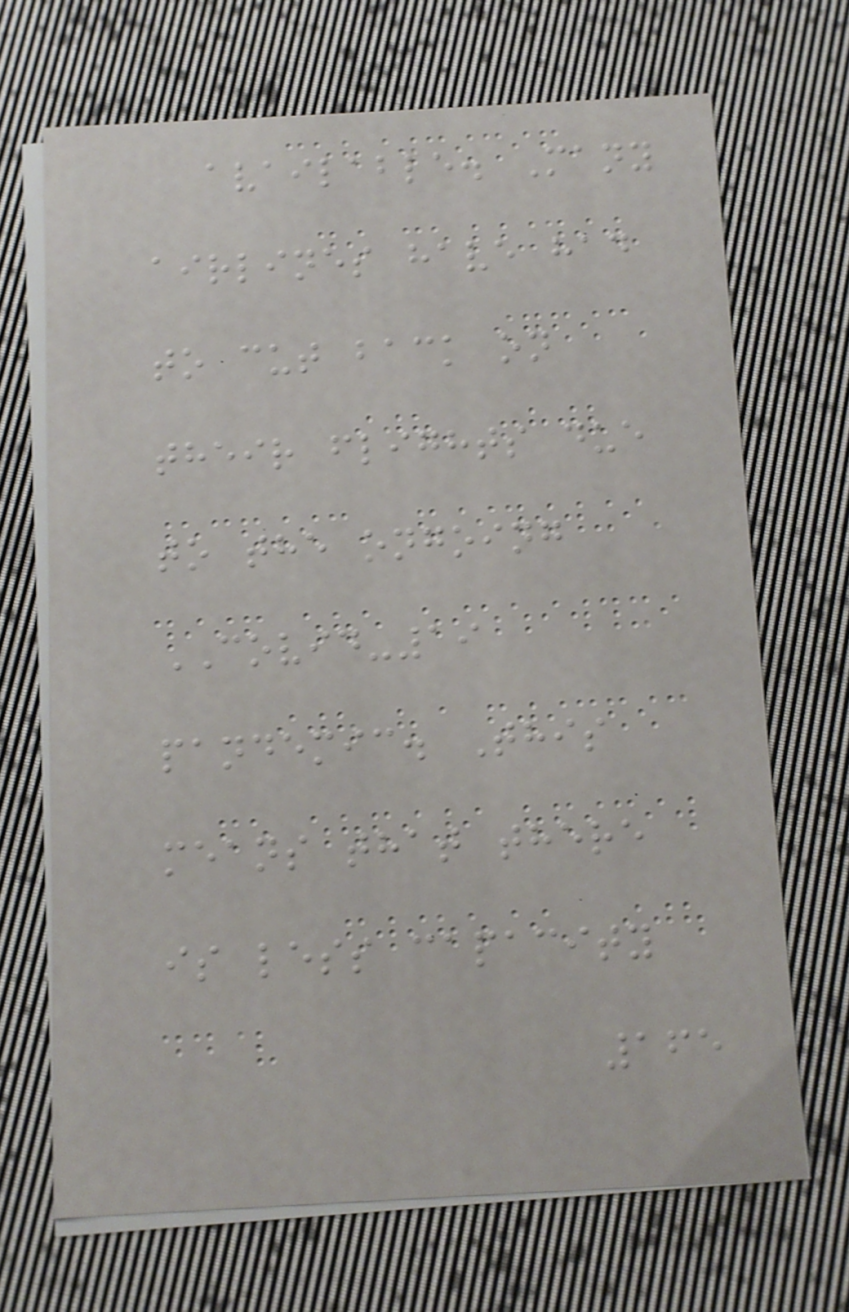available. Many
airlines have had
to cut back on
their flights due
to the ongoing
COVID-19
pandemic. This
means that there
is less capacity
165
